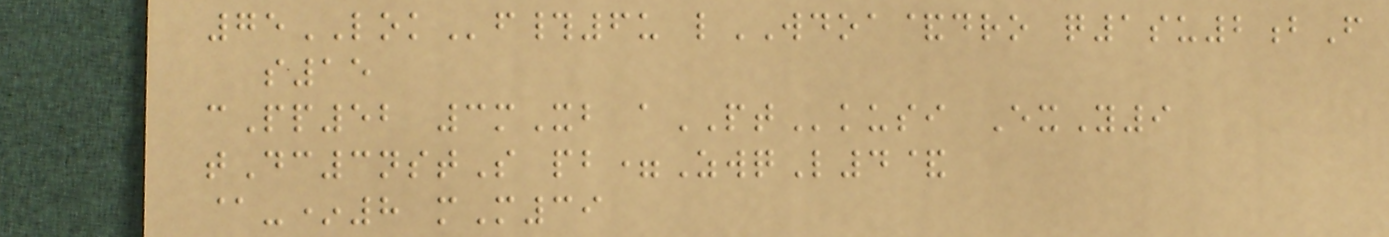75LOKf#6u lWDOA&dro q1su2bF
s15
cPp52 3mXb aPTkusi ExY9
tDc3nstS pb=ZwqL4&
@-*8 mM39
